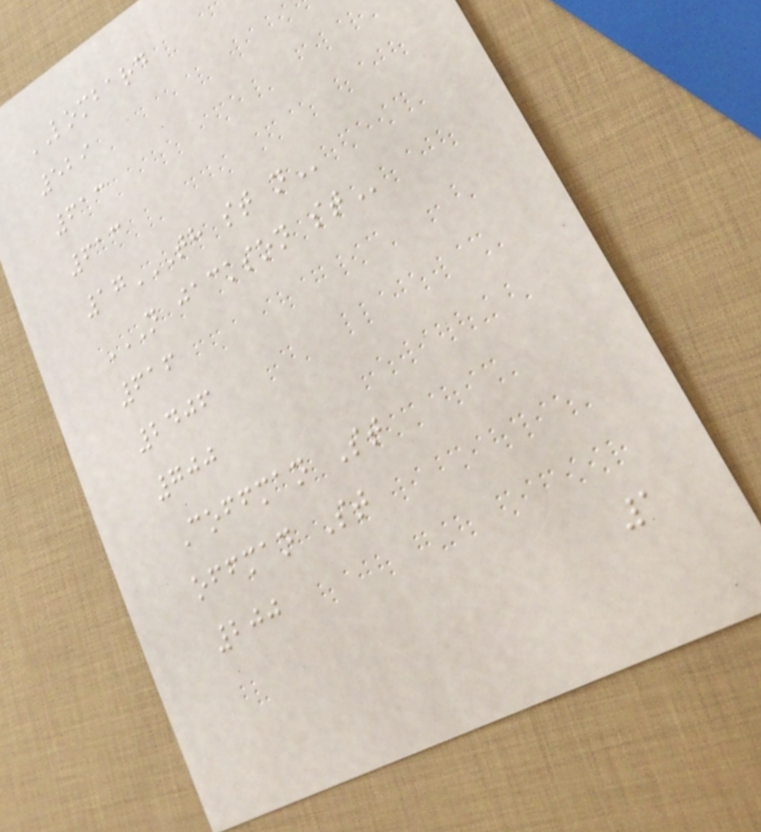LOMBARD
529
613
613
17TH ST N
N JACKSON ST
616
2406
700
Coffman St
offman St
200
1
